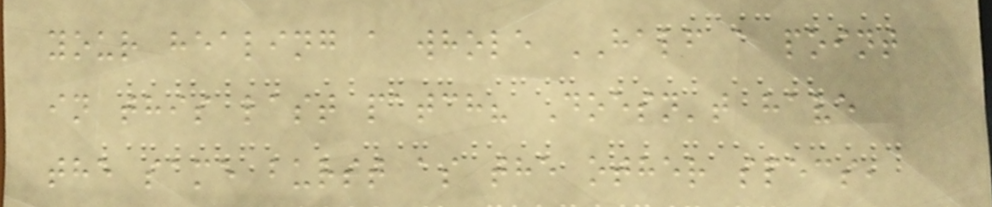your healing a whole HALF a point
in this last patch? Doesn't have
the same burst as the other specs,
